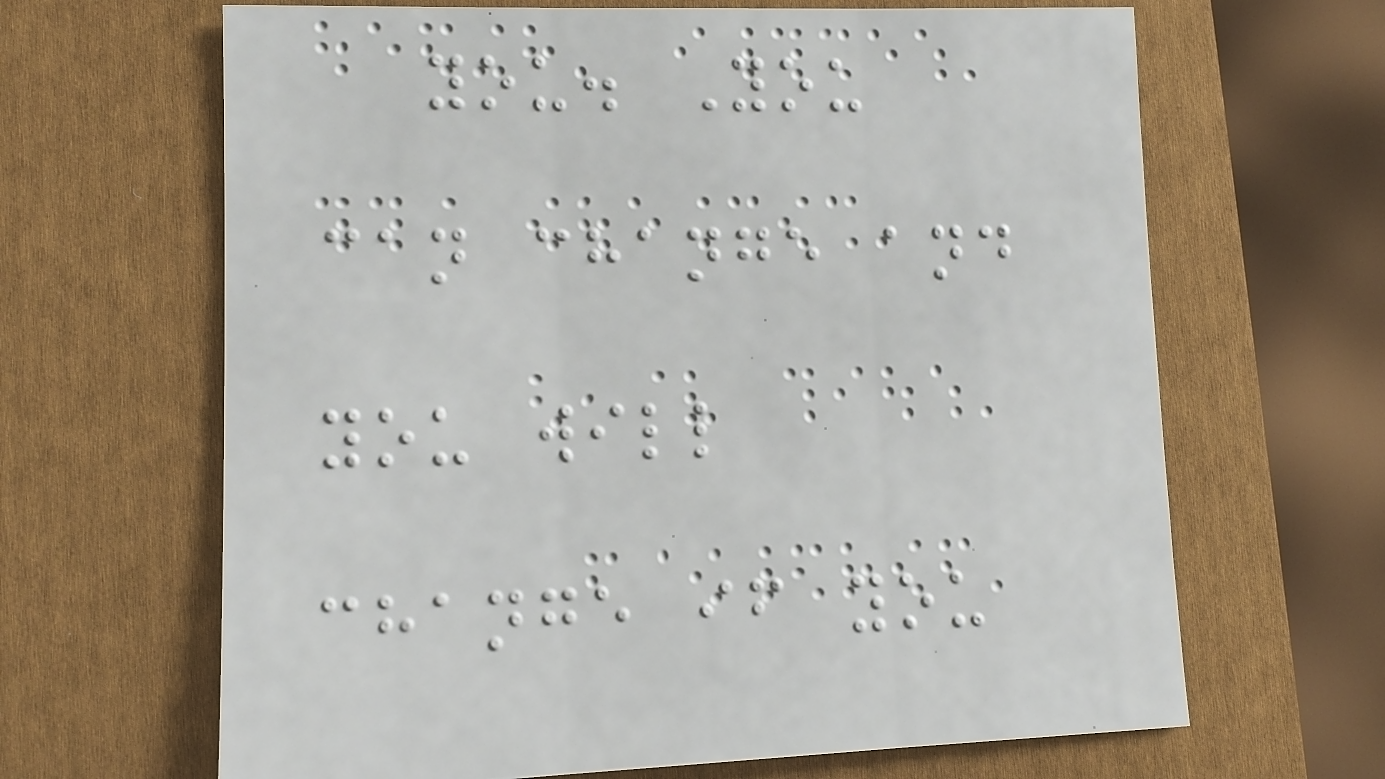you. You
can change and
you will
change if you
